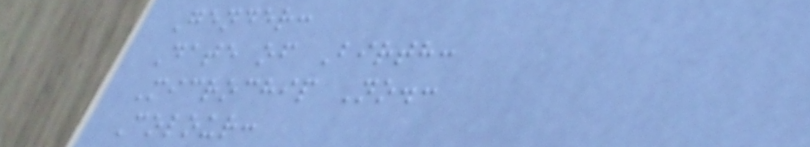Gender:
Date of Birth:
Microchip No.:
Colour:
